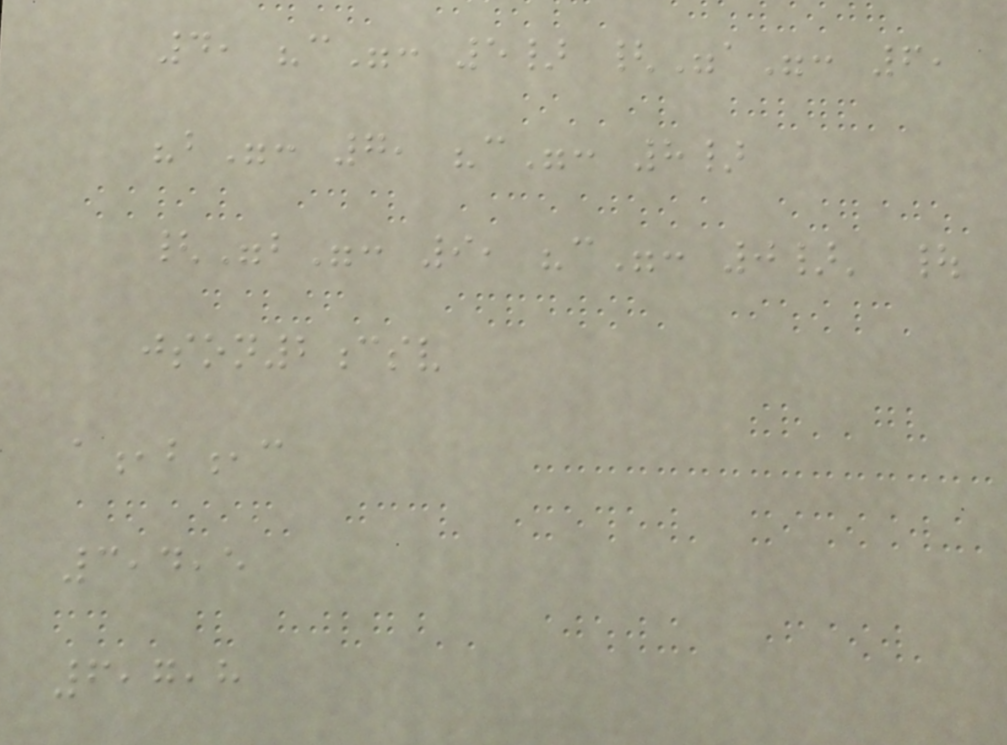4, "c": 5} {"a": 6,
"b": 7, "c": 8}
{"b": 9, "c": 0}' |
json2csv
a,b,c
3,4,5
6,7,8
